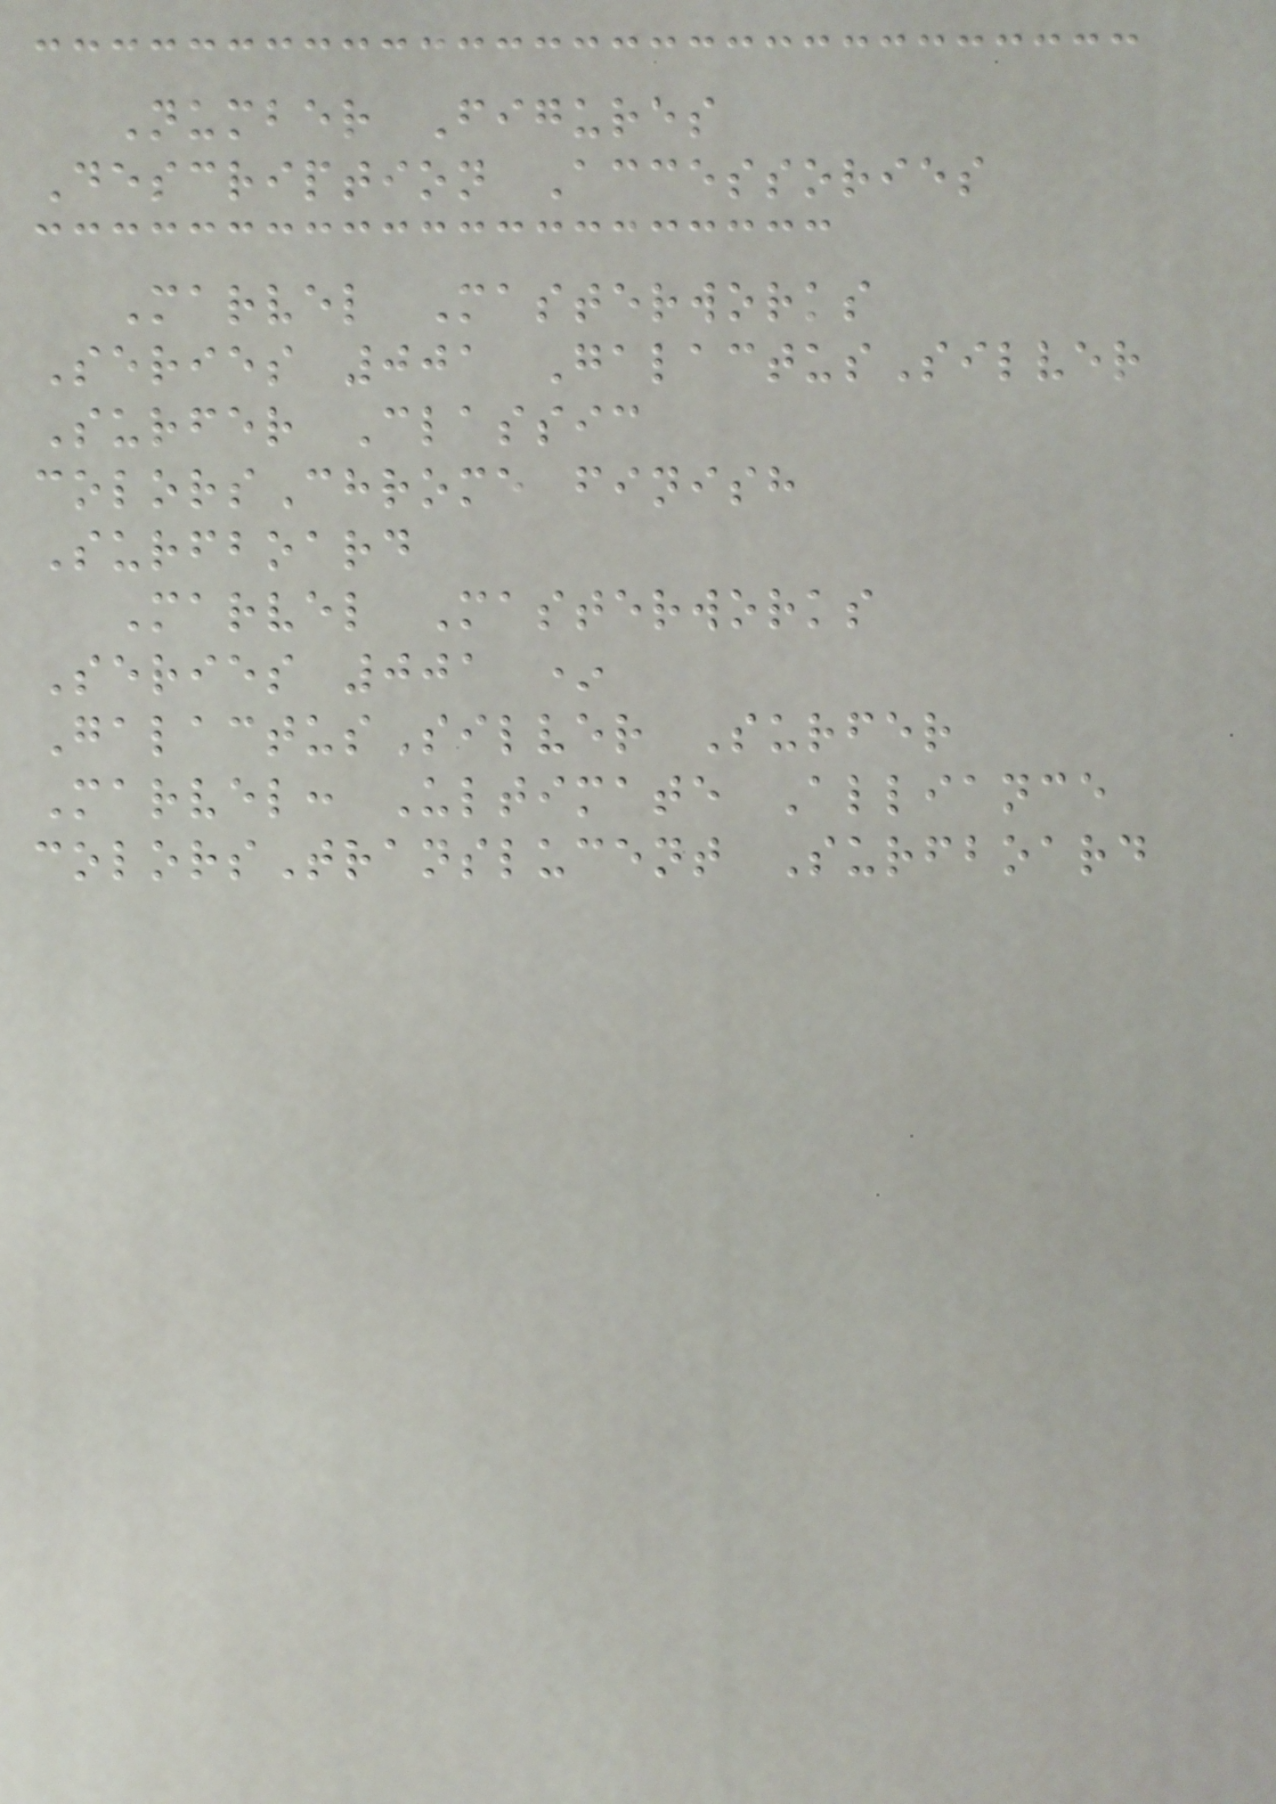Number Figures
Description Accessories
Marvel Masterworks
Series 001 GalactusSilver
Surfer Classic
colorsChrome finish
Surfboard
Marvel Masterworks
Series 001 *
GalactusSilver Surfer
Marvel: Ultimate Alliance
colorsTranslucent Surfboard
